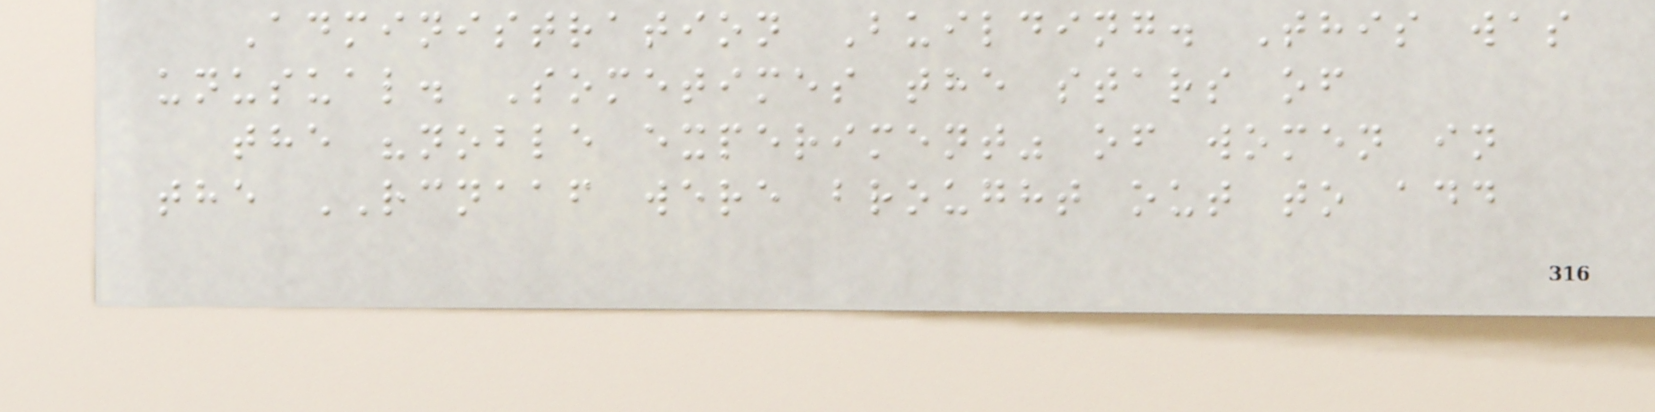Administration Building. This was
unusual. Sometimes the stars of
the "noble experiment" of women in
the RCNAAF were brought out to add
